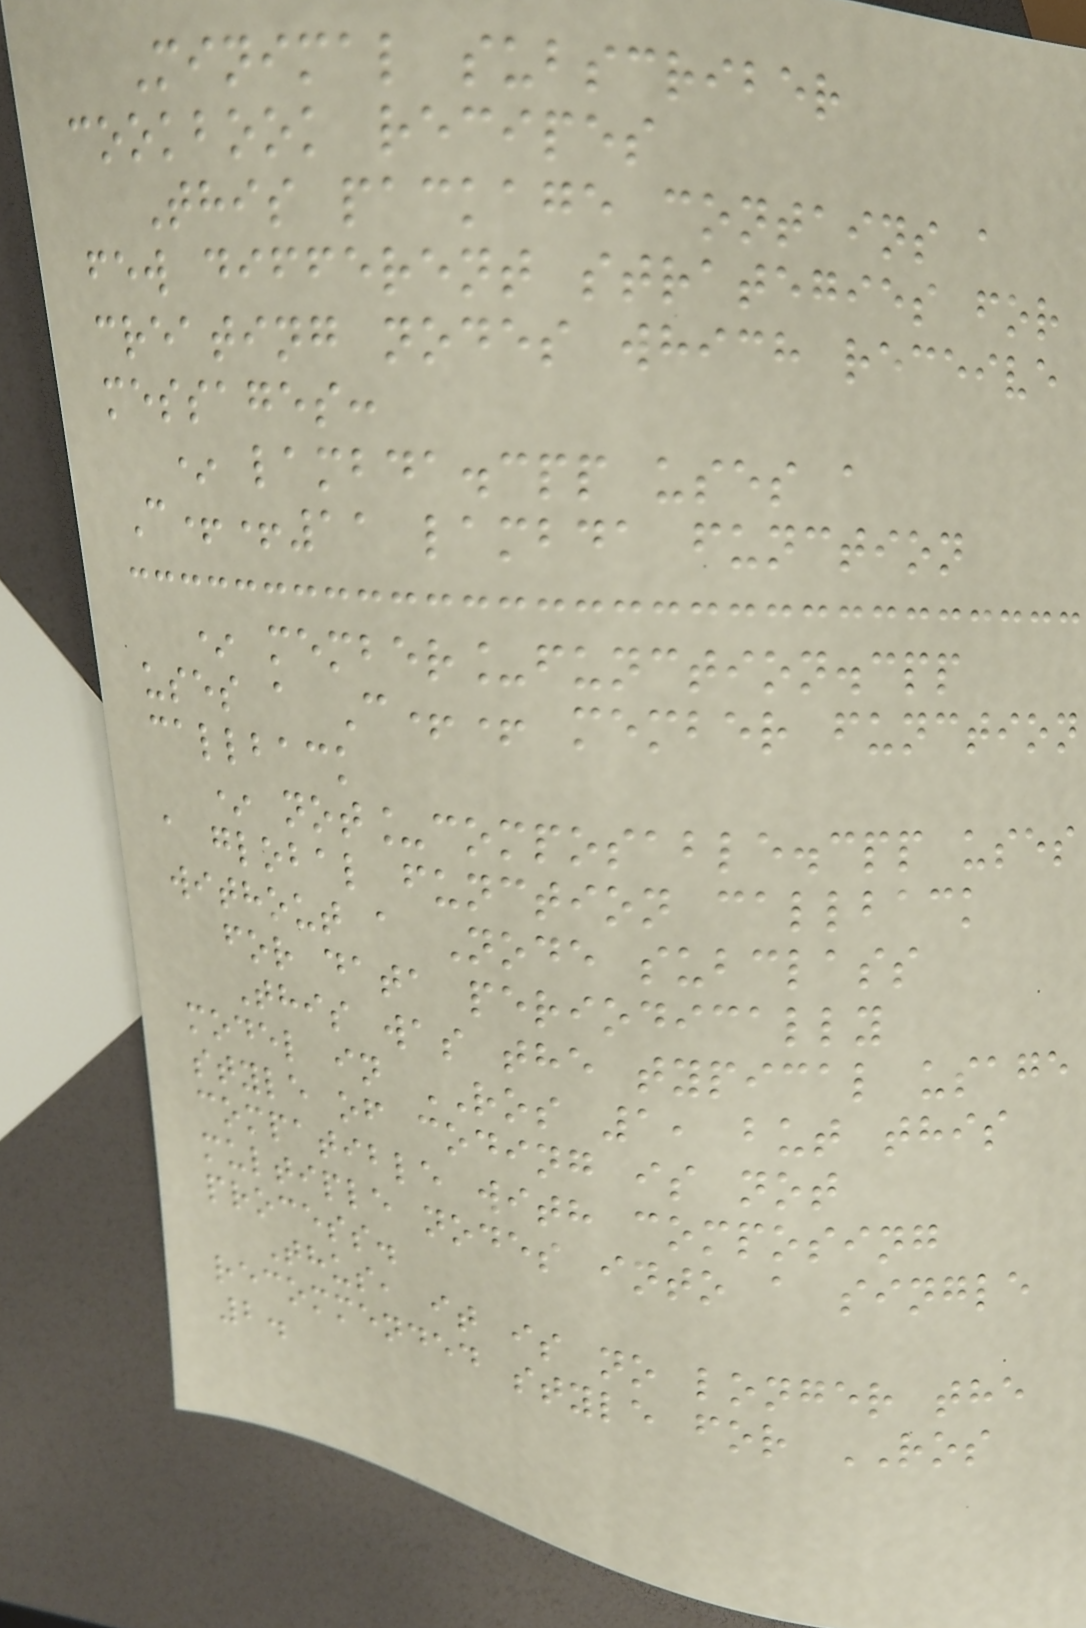Minimal subscriber
cookbook recipes
This package contains a
few different strategies for
creating nodes which receive
messages:
* lambda.cpp uses a
C++11 lambda function
* member_function.cpp
uses a C++ member function
callback
* not_composable.cpp uses
a global function callback
without a Node subclass
for data periodically
This was the typical usage
model in ROS 1, but this
style of coding is not
compatible with composing
multiple nodes into a single
process.
Thus, it is no longer the
recommended style for ROS
2.
